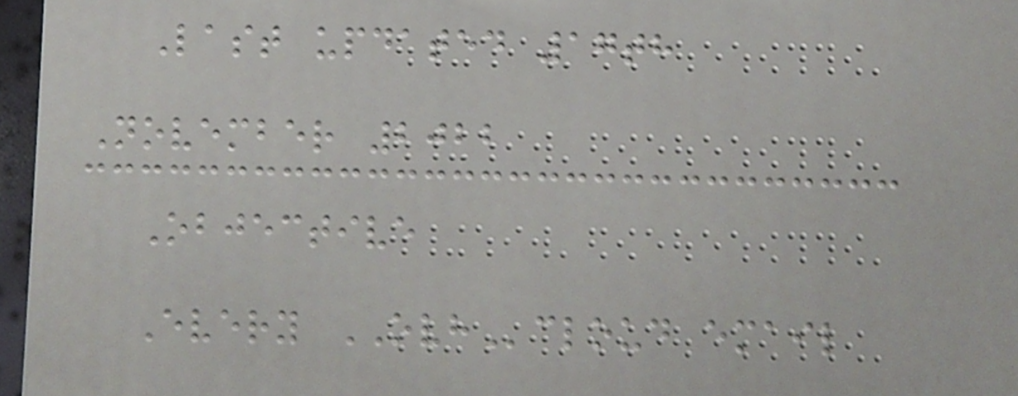Last updated 17th
November 2022
Objective
Every OVHcloud email
